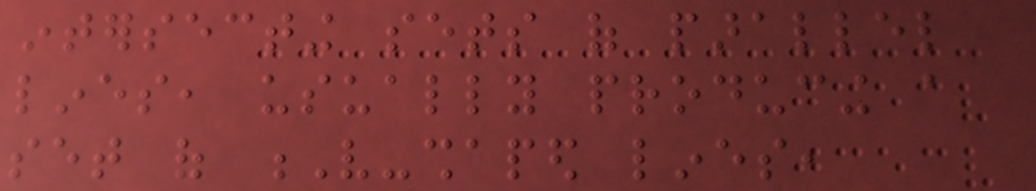intersecting sets of parallel
lines, usually producing a
set of V-shaped lines,
